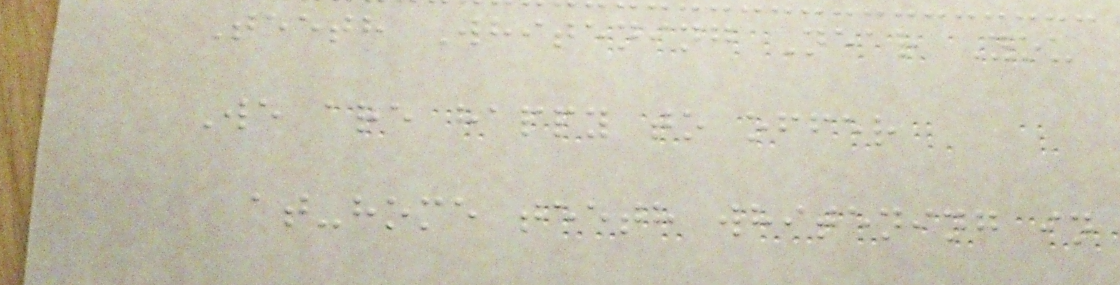Teeth Whitening Near You
We are happy to offer
at-home teeth whitening in
